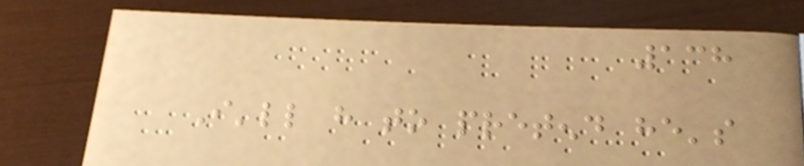138
I'll have to pretend he's
